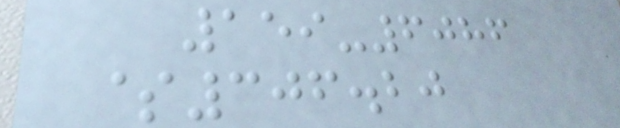159-6086
$306.20
